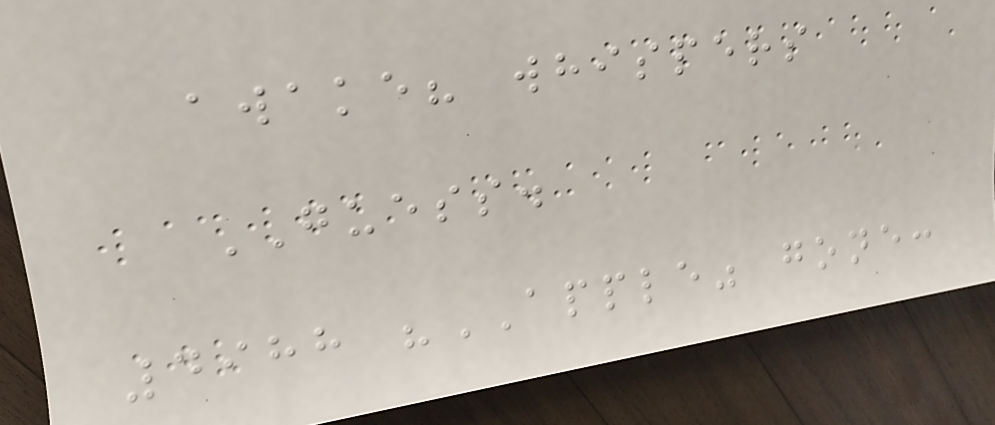awake? whispers
GUESS.
4988 "APPLE" gone:
